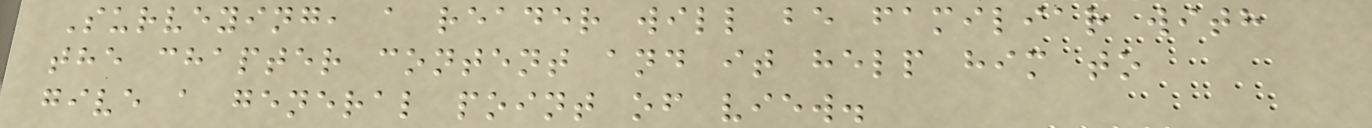Surveying, a reader will be familiar with
the chapter content and it help him to
give a general point of view.
